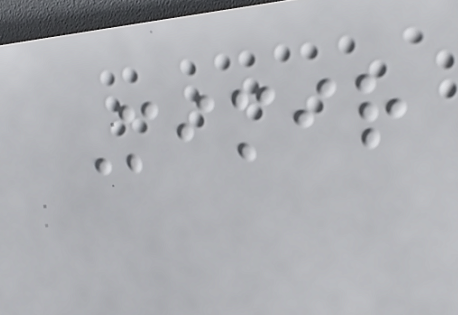Mimir
